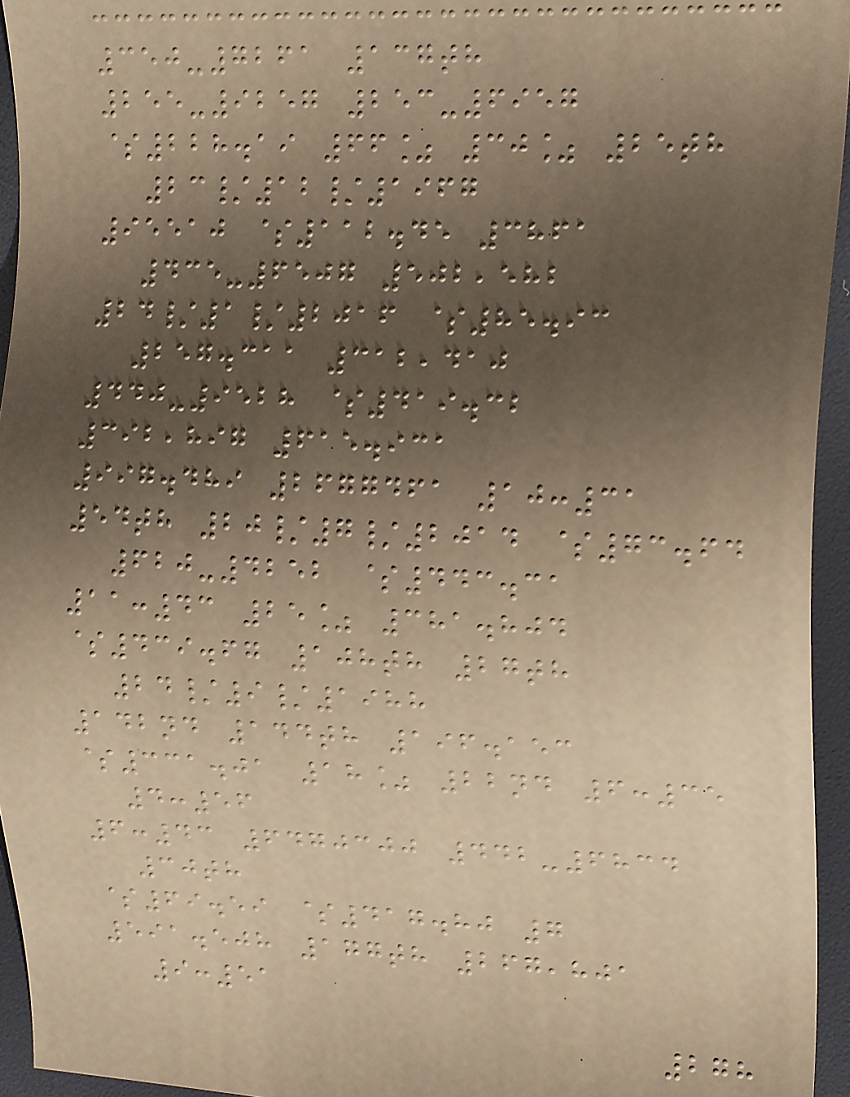350-7261 137th
255-9257 253-6957
$228.19 66% 30% 25th
23/12/1967
95510 $112.45 3861
435-6507 502,582
24/1/2016 $85.93
257.311 312,410
440-9528 $419.32
392,897 615.931
997.489 2677461 10:31
54th 20/7/2014 $73.64
620-4252 $443.31
11:43 25% 381.804
$439.67 108th 27th
24/9/1988
142nd 144th 196.153
$331.01 18% 22nd 6:35
4:56
6:43 6470300 442-6834
30th
$69.59 $417.80 7
591.508 177th 267,801
9:51
278
